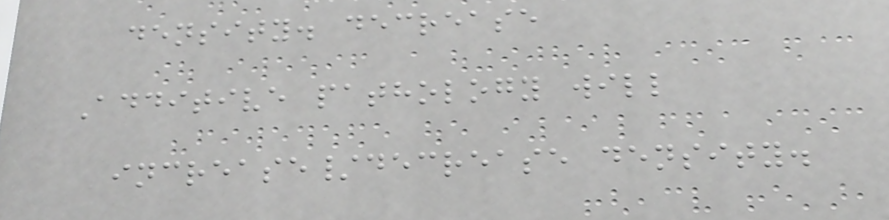density. decrease
Additive pathology will
increase/decrease density.
